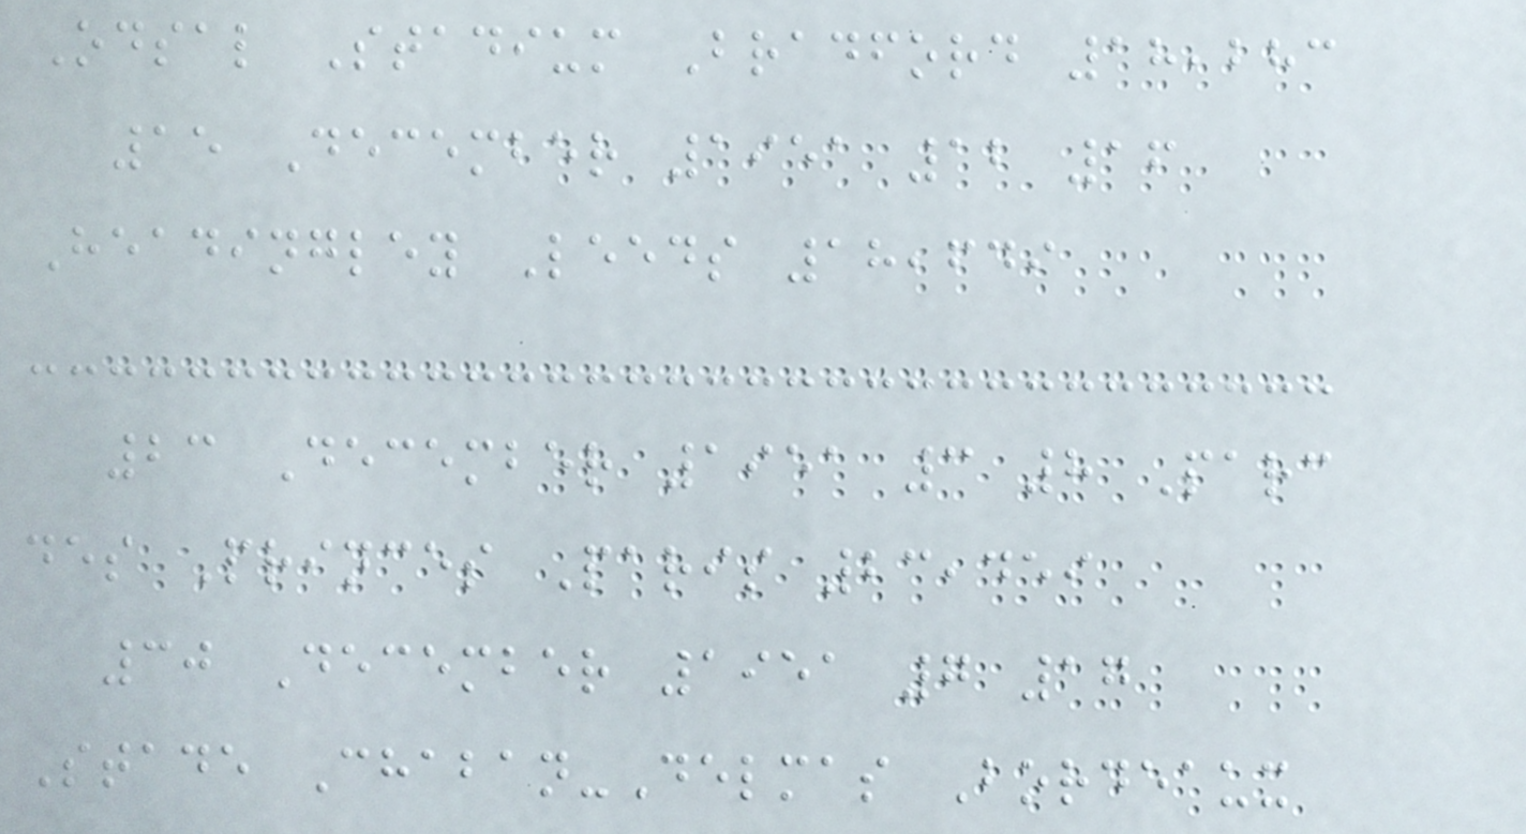Odsal Stadium Bradford 18,283
15 December 1951 12 16
Headingley Leeds 18,649
23 December 1951 3 8 Parc
des Princes Paris 23,459
30 December 1951 7 17
Stade Chaban-Delmas Bordeaux
